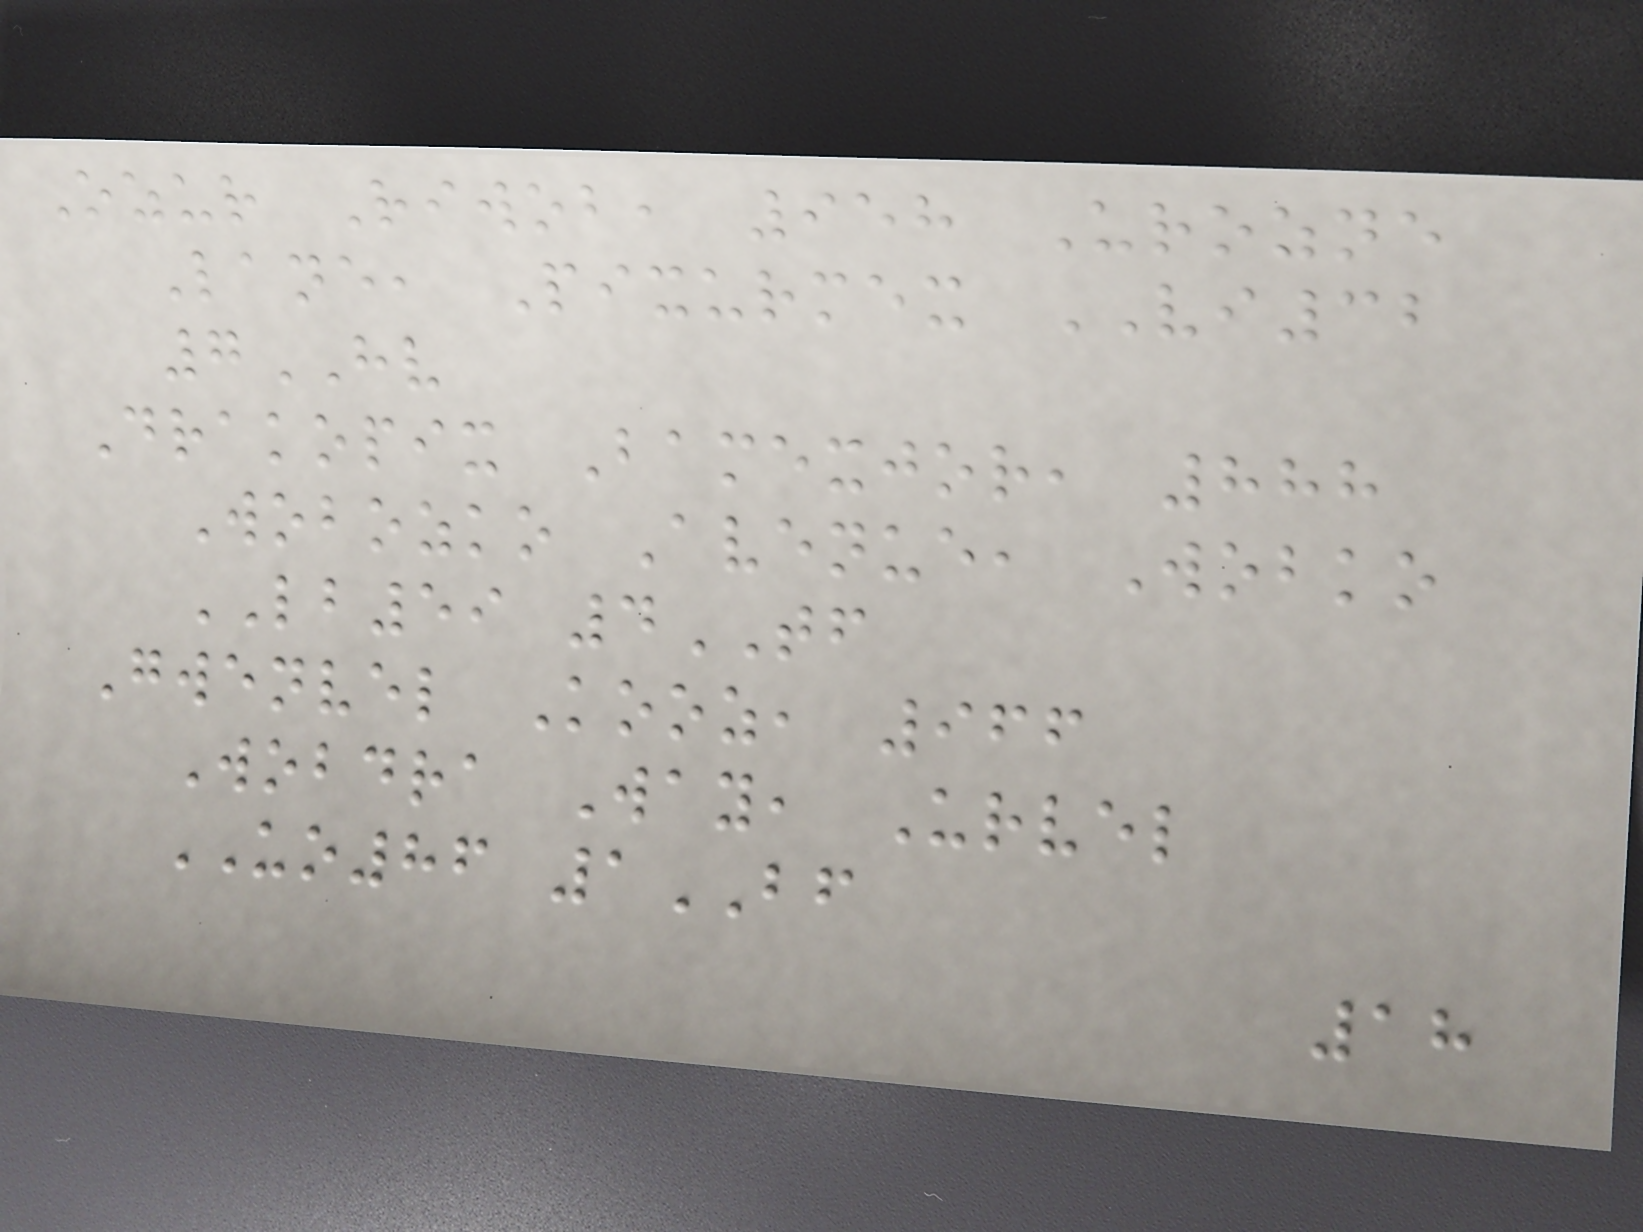Ozur Riwob, 958 Urozne
Lane, Pixurmex VI32
7HV
Drakopix Bamexjor, 888
Wobozko Avenue, Wobko
LB59 4TF
Gwenvel Kooz, 966
Wobdra Way, Urvel
UO86 1BF
18
